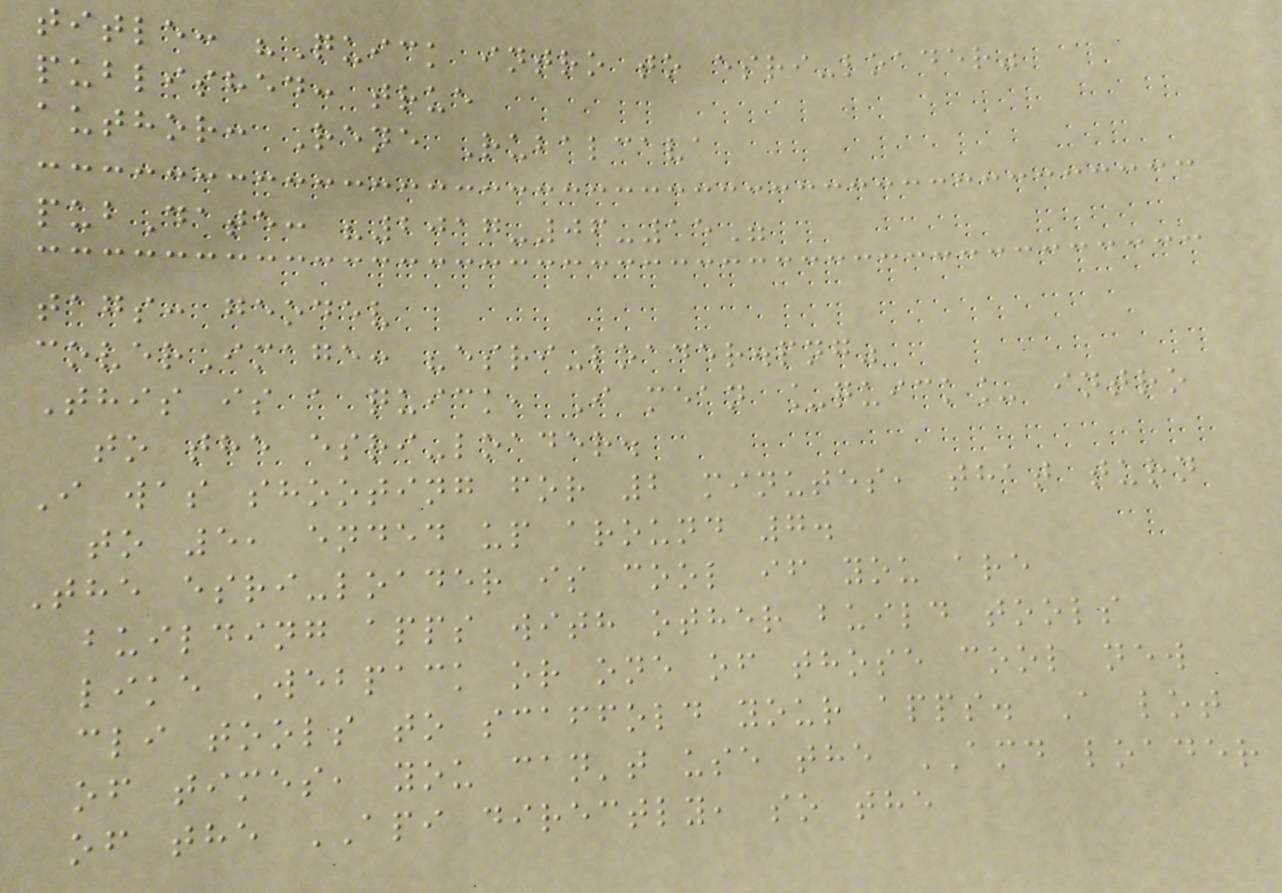title: "Quick intro to esri-loader"
published: true
author: Rene Rubalcava
pubDate: "2017-06-15"
tags: geodev
coverImage: "esri-loader.png"
This is a quick, I mean _quick_ intro
to the esri-loader.
I was shooting for 2 minutes, that turn
to 5, ended up around 7.
The esri-loader is cool if you are
building apps with other build tools
like Webpack or one of those cool new
cli tools to scaffold your apps. A lot
of times, you can't use the AMD loader
of the API directly, so the
